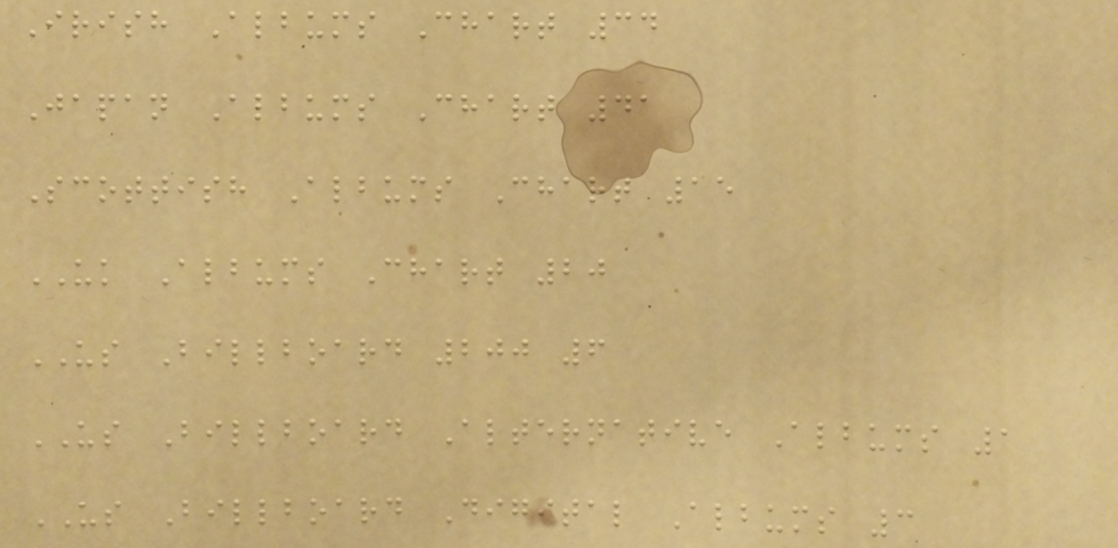Irish Albums Chart 34
Japan Albums Chart 41
Scottish Albums Chart 15
UK Albums Chart 20
US Billboard 200 6
US Billboard Alternative Albums 1
US Billboard Digital Albums 3
